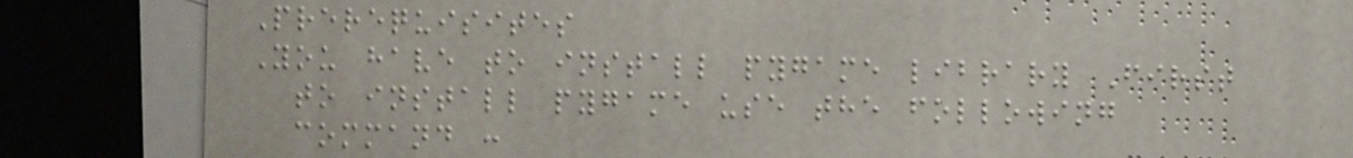Prerequisites
You have to install pygame library First
to install pygame use the following
command :
